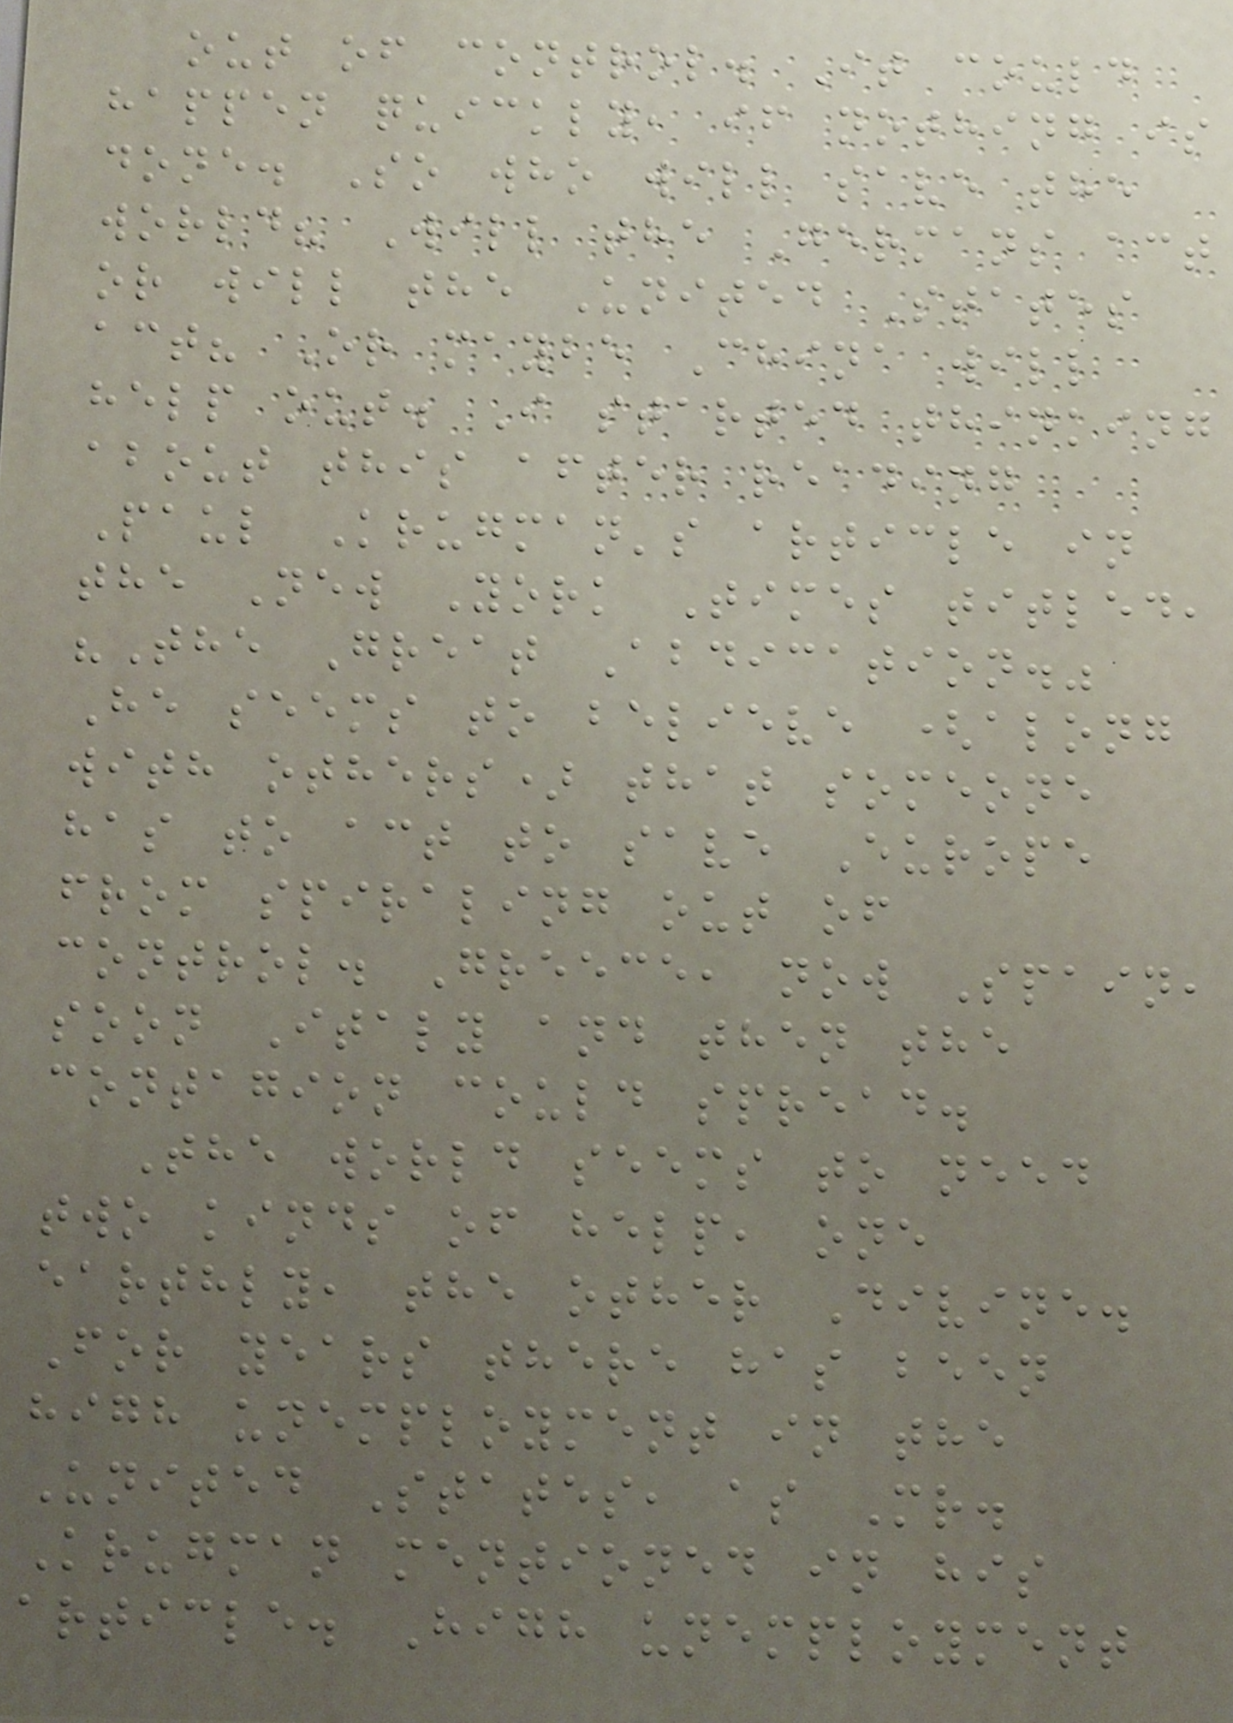out of control. It could
happen quickly, if nothing is
done. So who will save the
world? Will the Germans act
or will the United States
act? Or maybe China will
help out. I started thinking
about this after reading
Paul Krugman's article in
the New York Times titled,
"The Great Abdication."
He seems to believe (along
with others) that someone
has to act to save Europe
from spiraling out of
control. Greece, now Spain,
soon Italy and then the
contagion could spread.
The world seems to need
two kinds of help, one
earthly, the other Divine.
For years there has been
high unemployment in the
United States, as Mr.
Krugman mentioned in his
article. High unemployment
